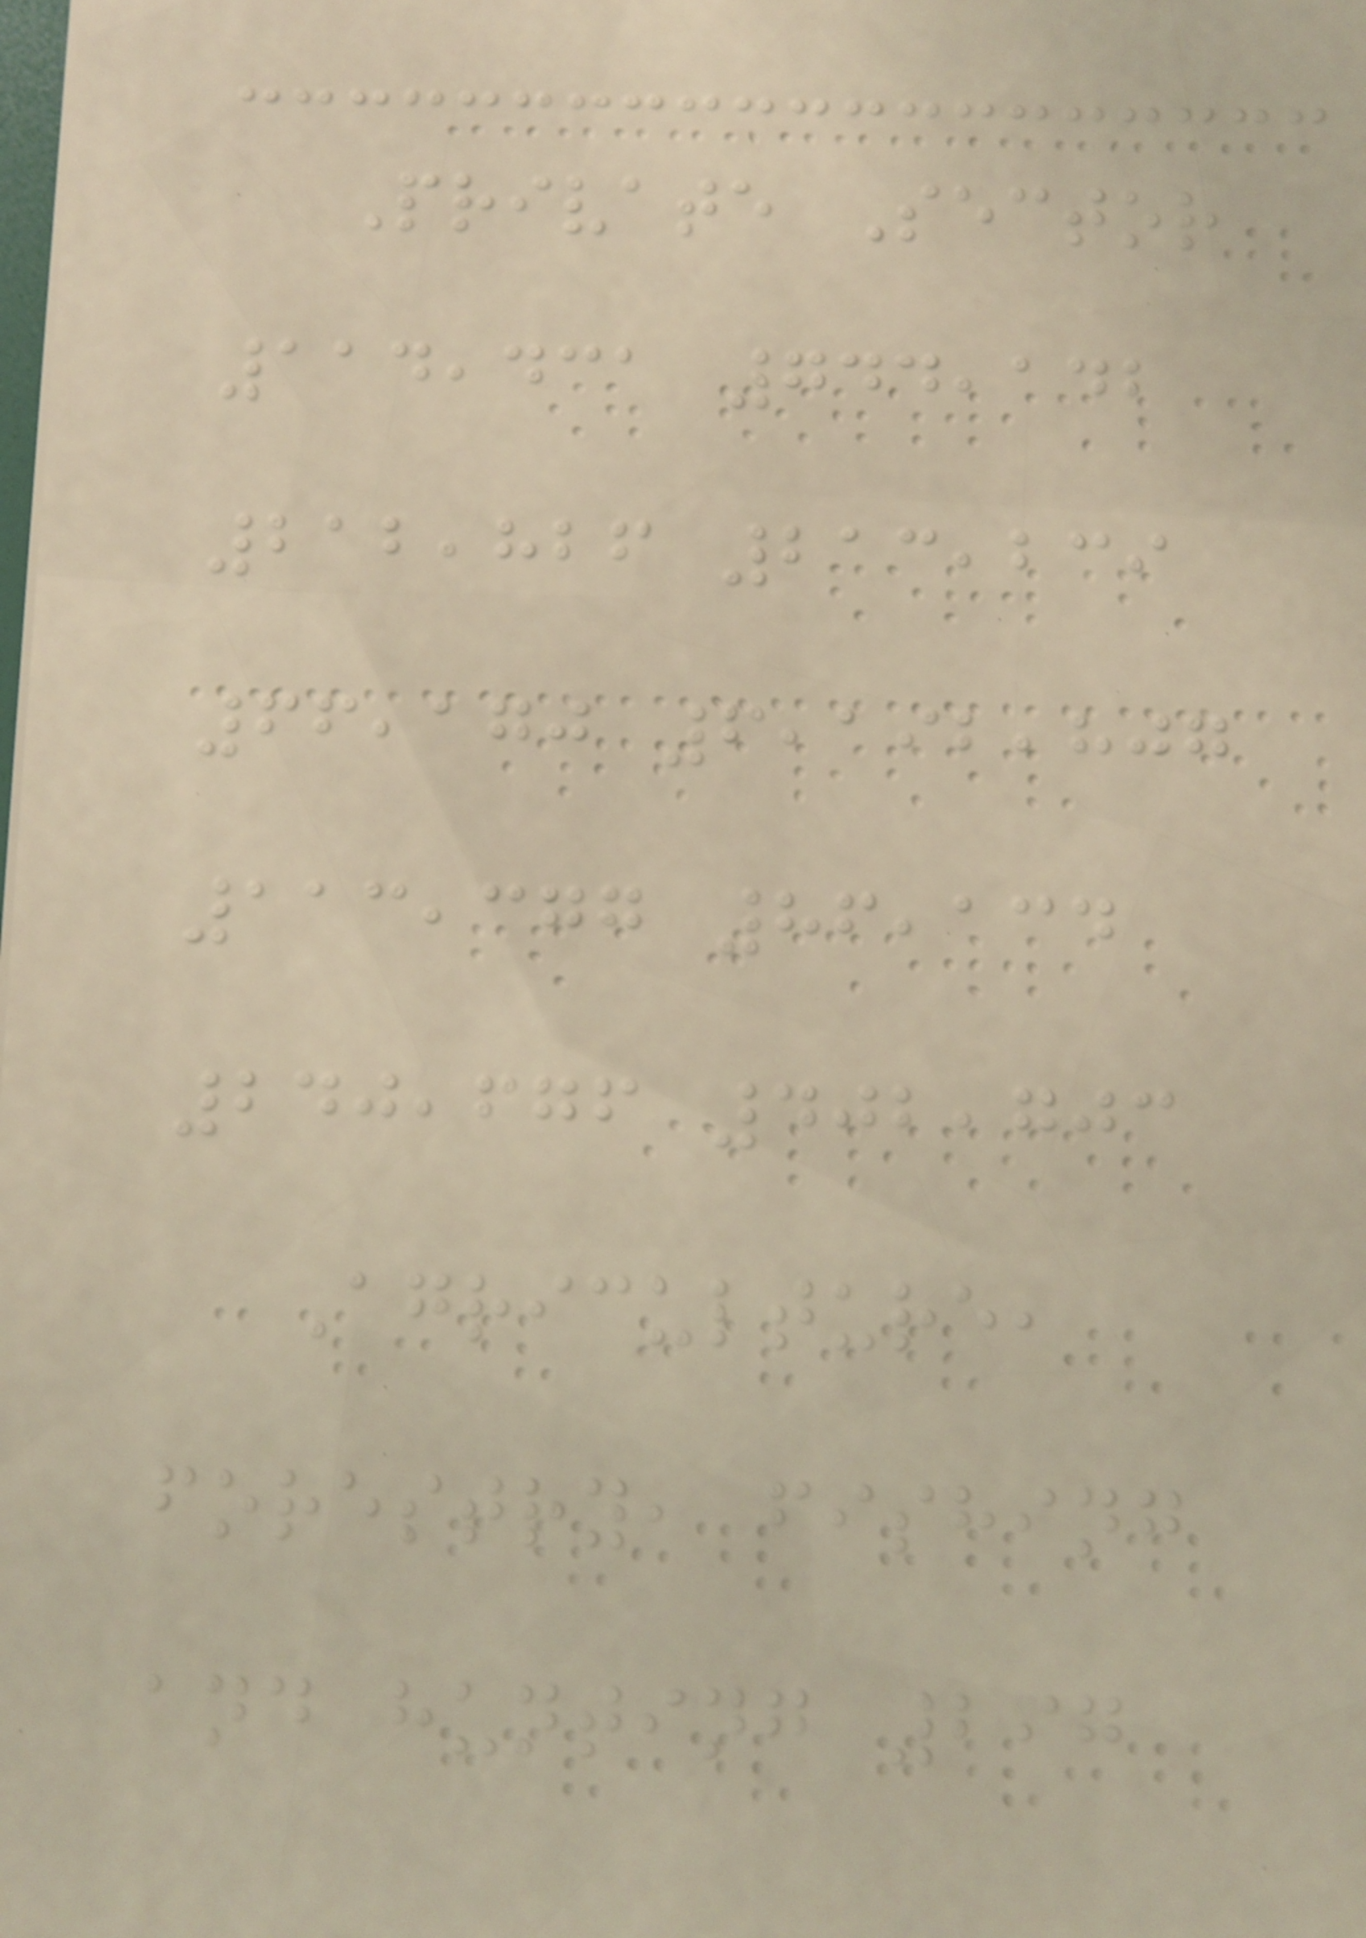Private Sector
114,431 744,142
212,826 213,239
66,170 6,192,807
113,377 86,134
240,676 402,703
Agriculture,
forestry, fishing
and hunting 297
